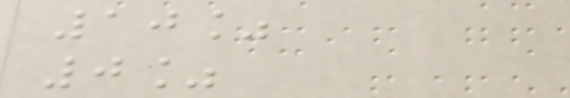10%
0%
